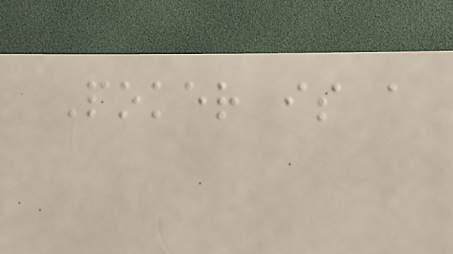Poker is a
